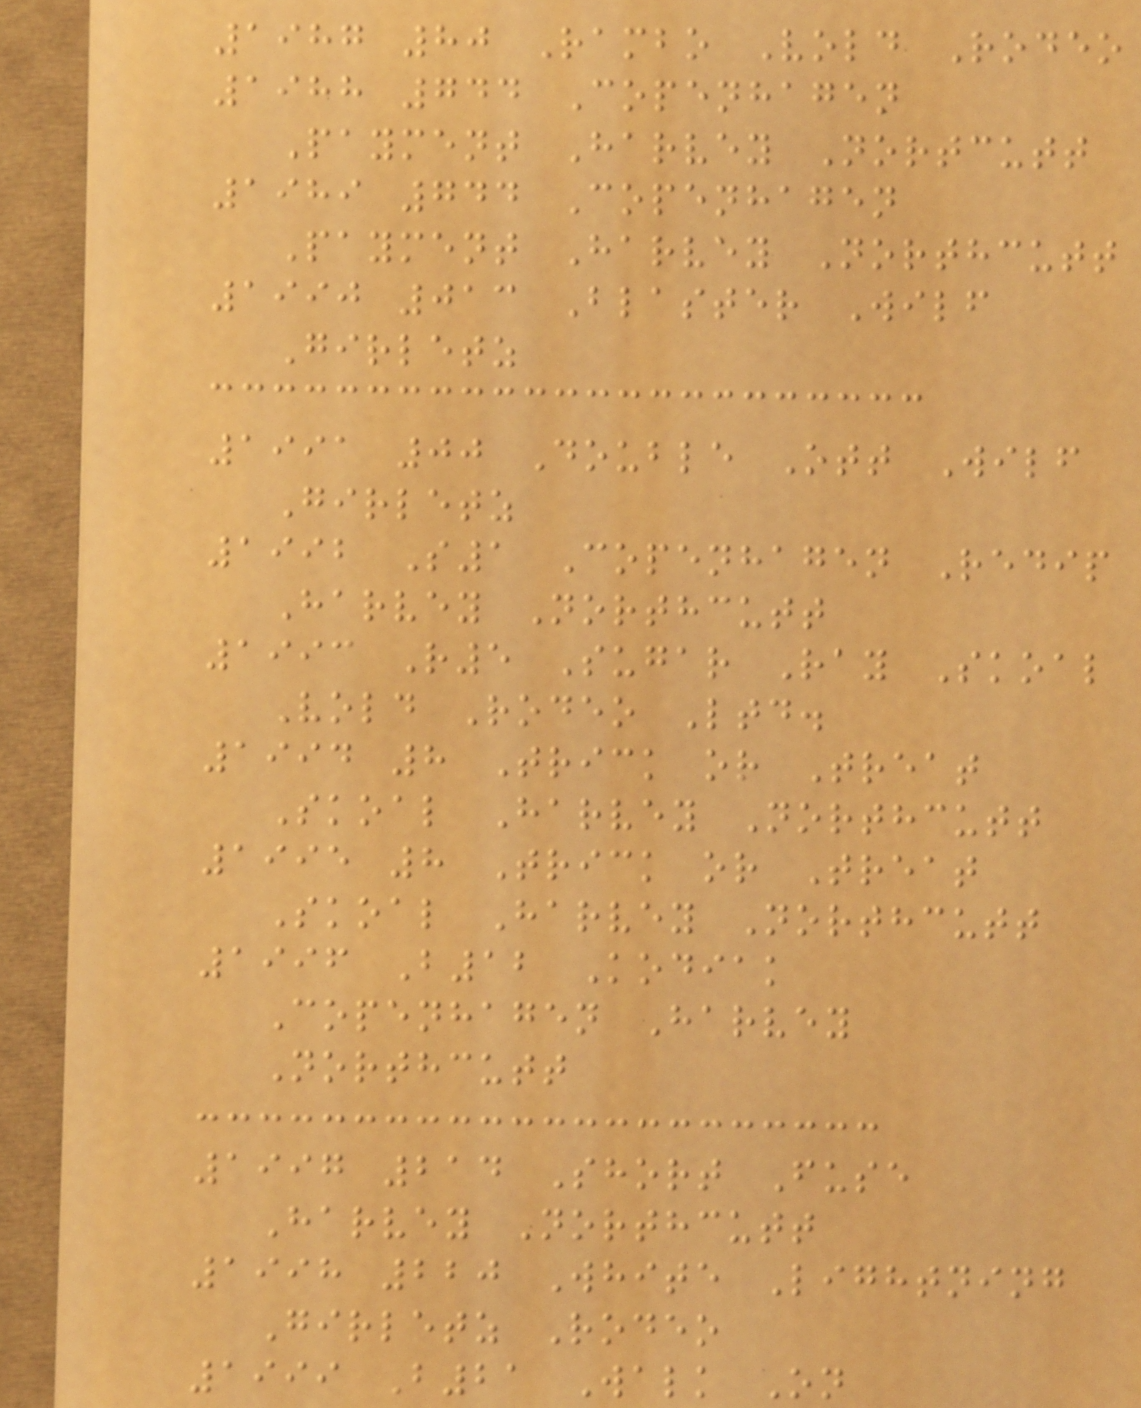1987 80 Rambo Vold Rodeo
1988 744 Copenhagen
Payment Harvey Nortcutt
1989 744 Copenhagen
Payment Harvey Northcutt
1990 013 Blaster Wilf
Girletz
1991 00 Double Ott Wilf
Girletz
1992 S1 Copenhagen Redip
Harvey Northcutt
1993 R5 Sugar Ray Skoal
Vold Rodeo Ltd.
1994 8 Trick or Treat
Skoal Harvey Northcutt
1995 8 Trick or Treat
Skoal Harvey Northcutt
1996 B12 Kodiak
Copenhagen Harvey
Northcutt
1997 214 Short Fuse
Harvey Northcutt
1998 220 White Lightning
Girletz Rodeo
1999 B21 Walk On
